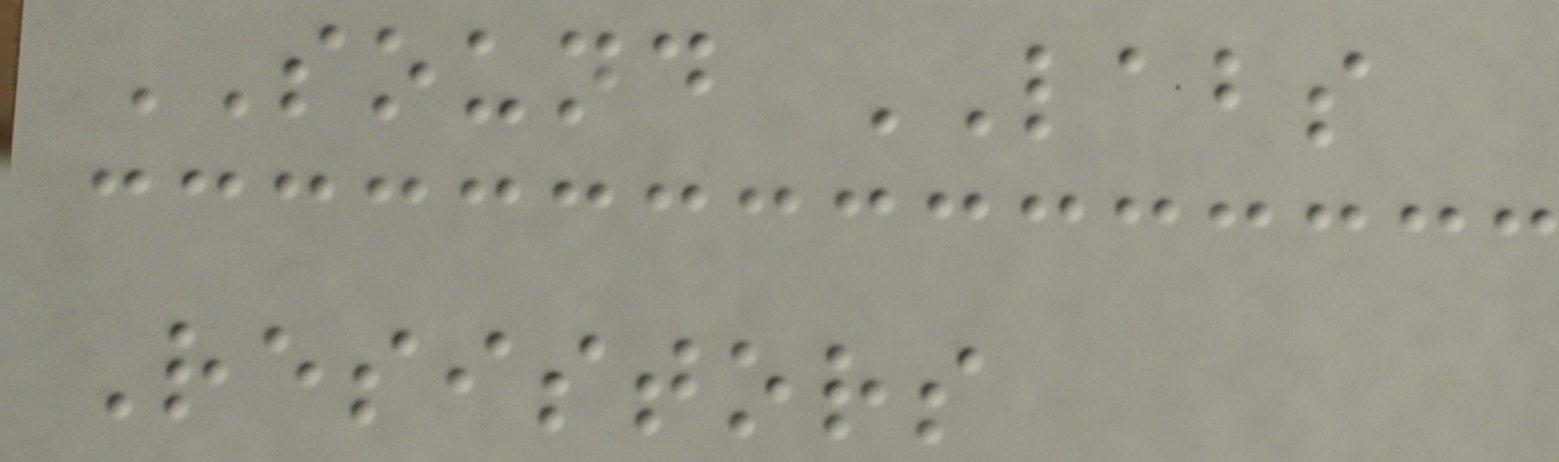SOUND LABS
Resistors
